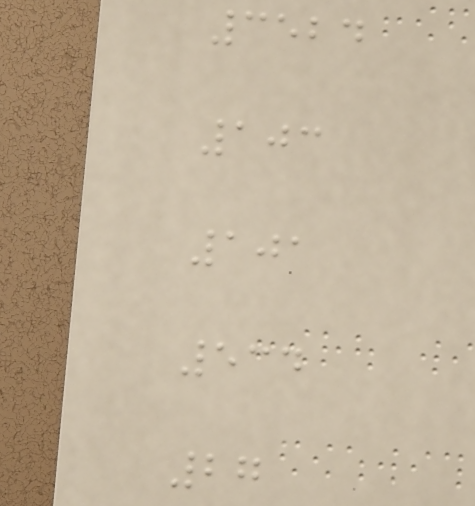3524
103
101
534
27
